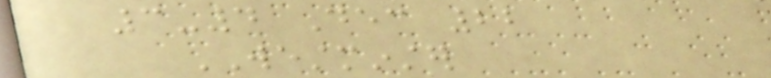3-4 Dec 22
WESTMINSTER
